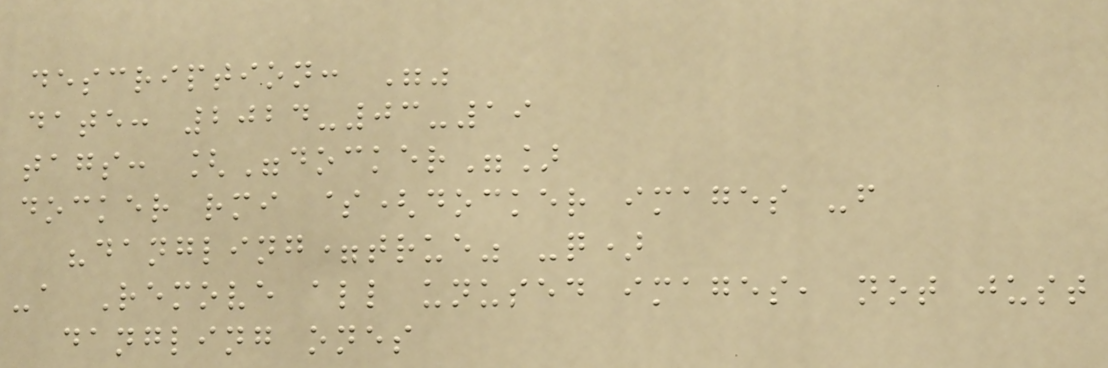description: ""
date: 2024-03-19
tags: ["docker"]
docker rmi $(docker images -f
"dangling=true" -q)
-a Remove all unused images, not just
dangling ones
